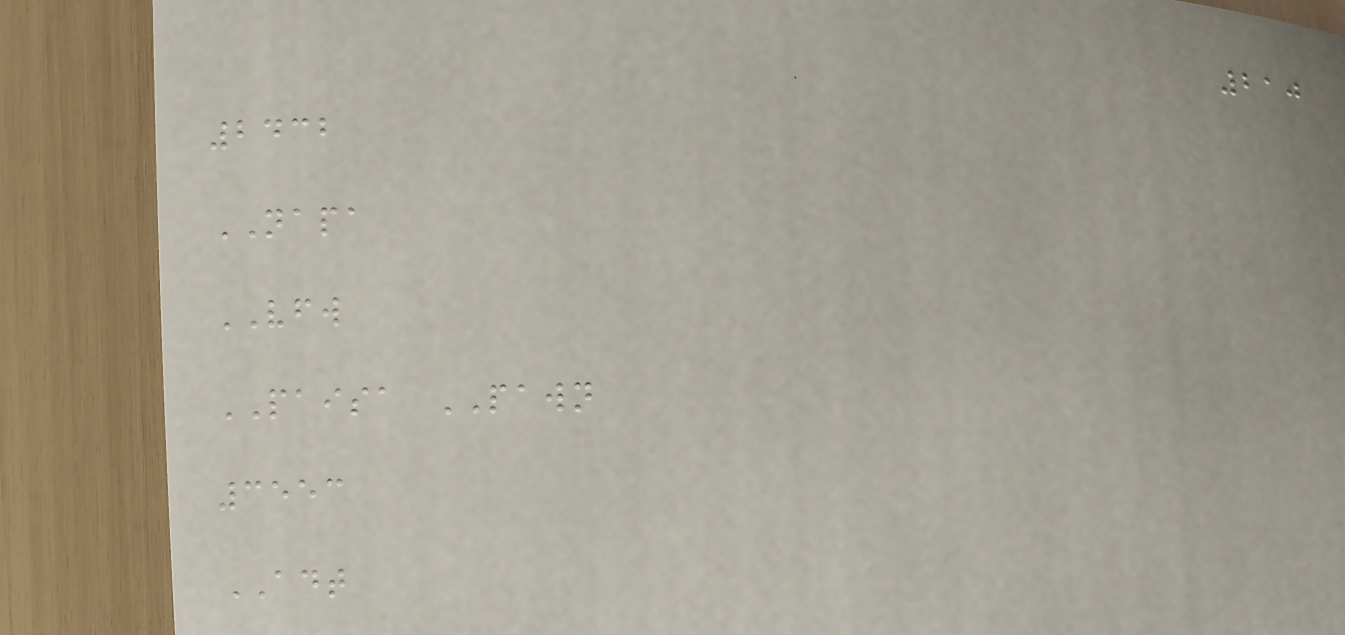210
2432
NAPA
VFW
PAISA PAWN
3553
ADT
